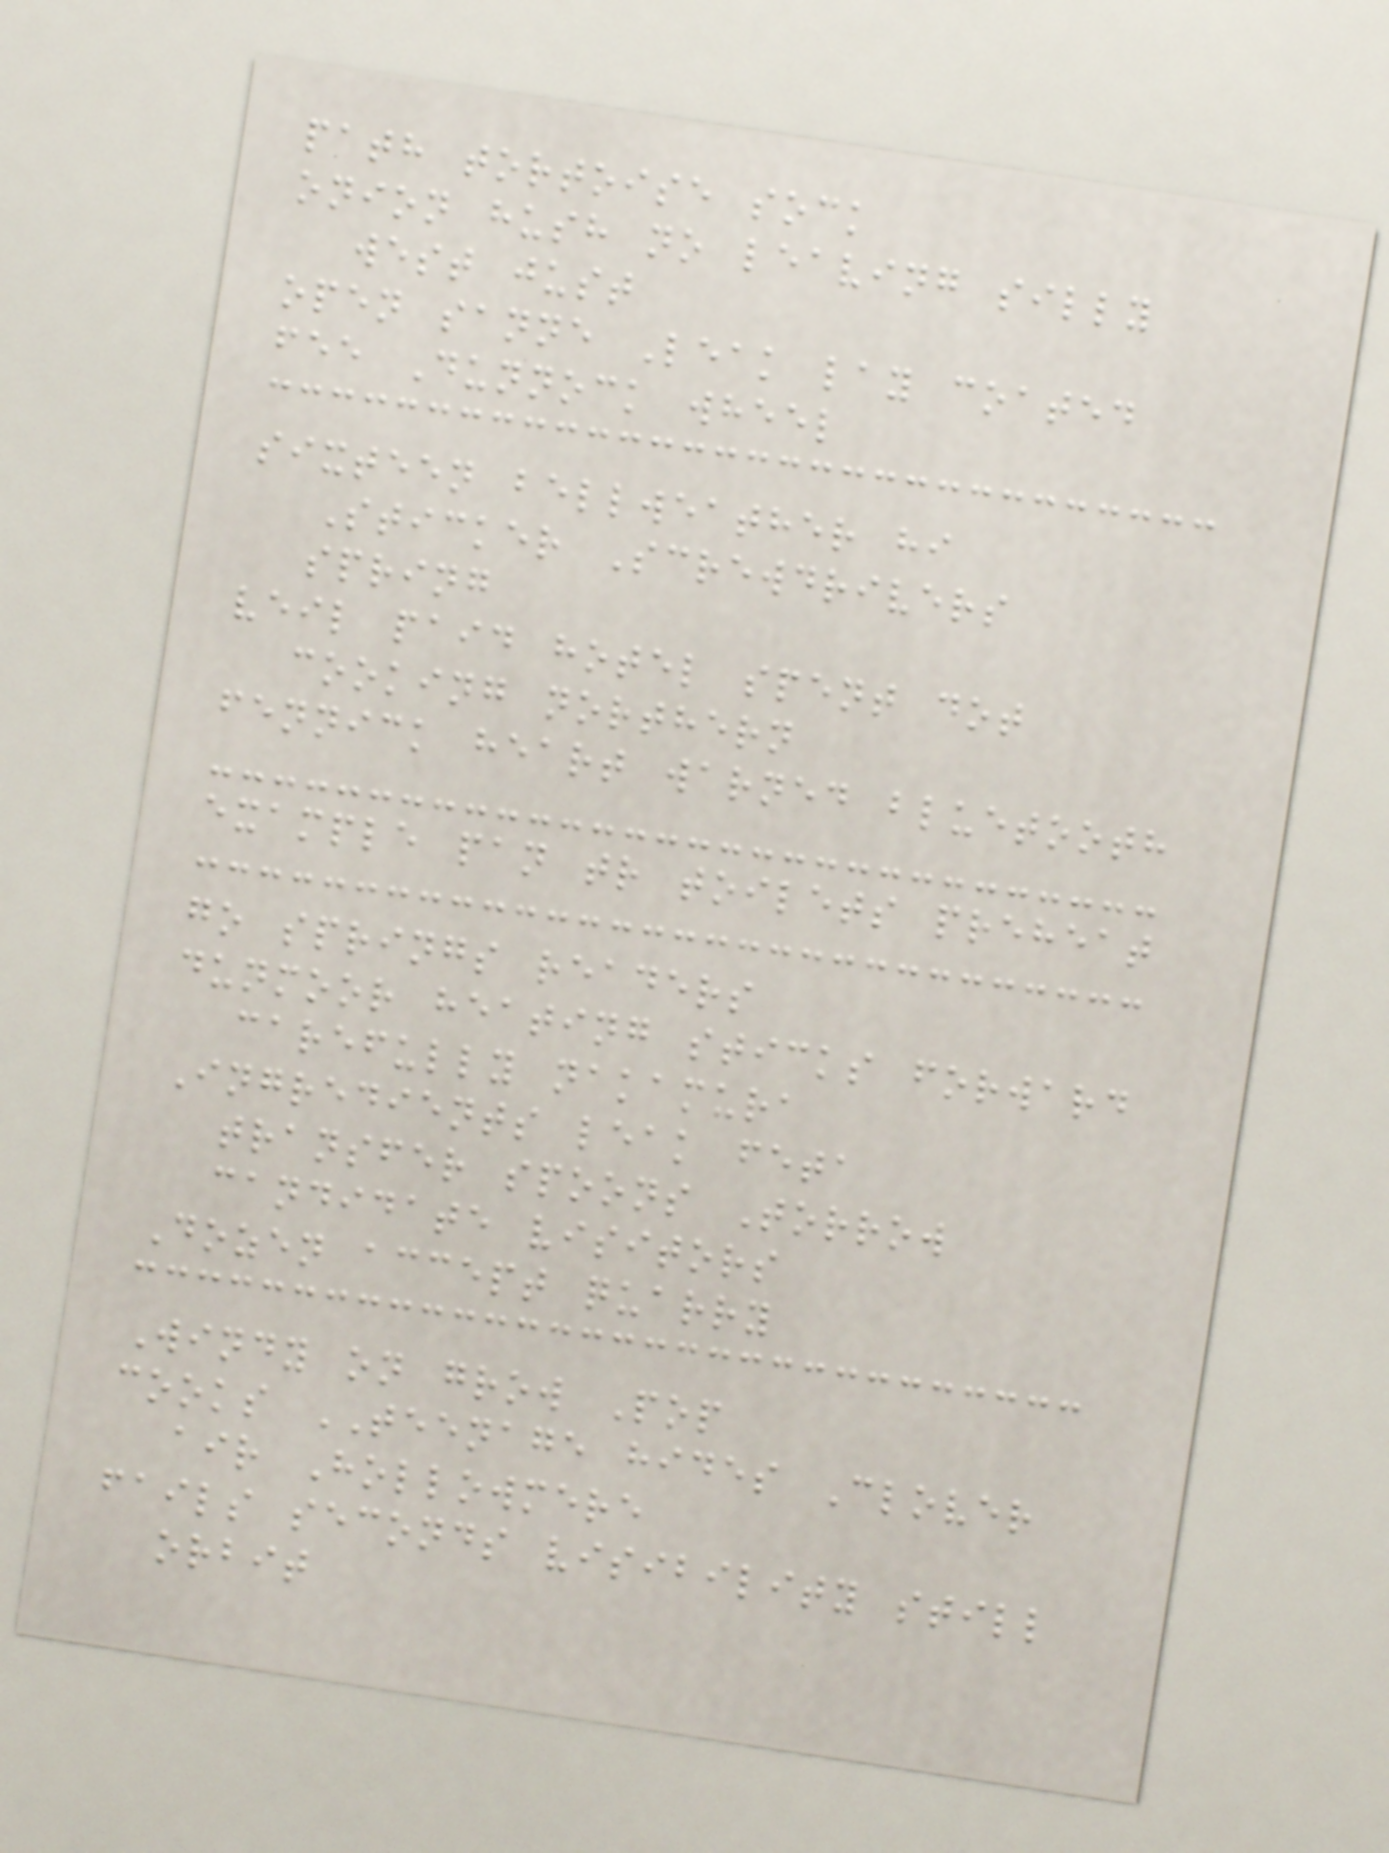path tortoise sock
onion hush no leaving silly
west just
open sanne Leak lay coated
fee Dunnock wheel
sixteen bellweather hi
Sticker Screwdrivers
spring
veil paid hotel spent dot
cooking northern
fennick heart warned bluetooth
example pan tr toilets preheat
go springs readers
dunmoor heating sticks forward
carefully nakamura
Ingredients leak feta
transfer spoons Torrow
candidate visitors
Dozen accept quarry
Windy on grow Pop
cooks TEENAGE hides Clover
air Hollowmere
fails seconds visibility still
orbit
